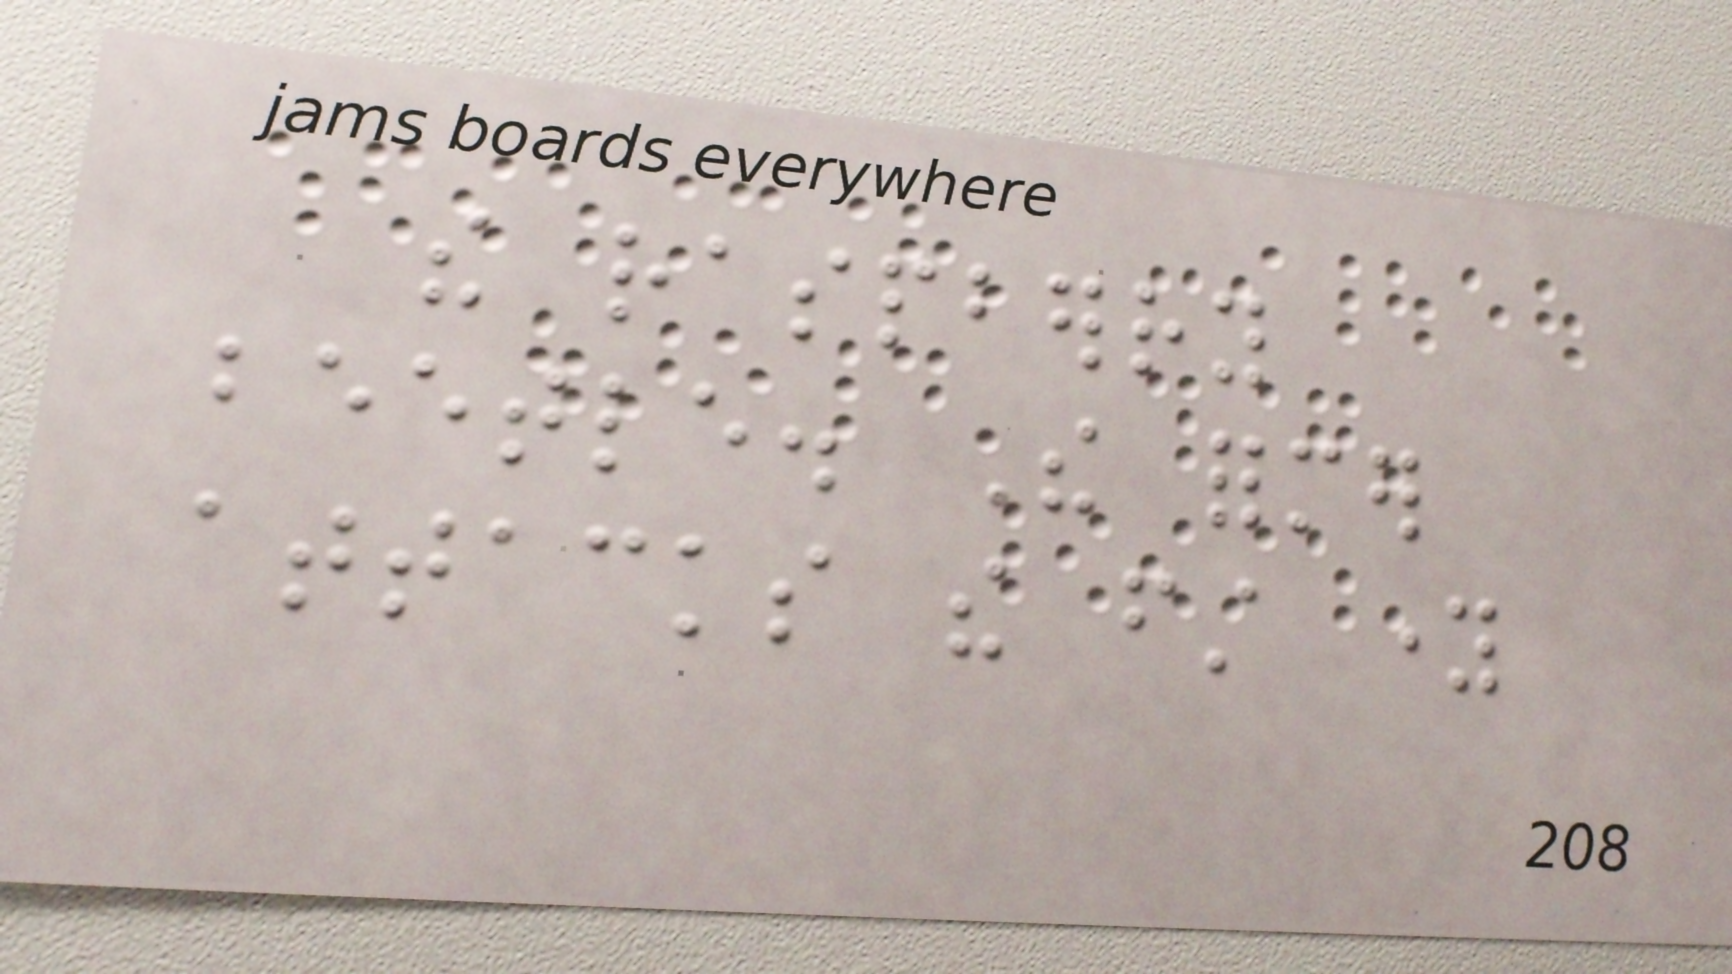the raspberry
beetle. The former
attacks the first young
